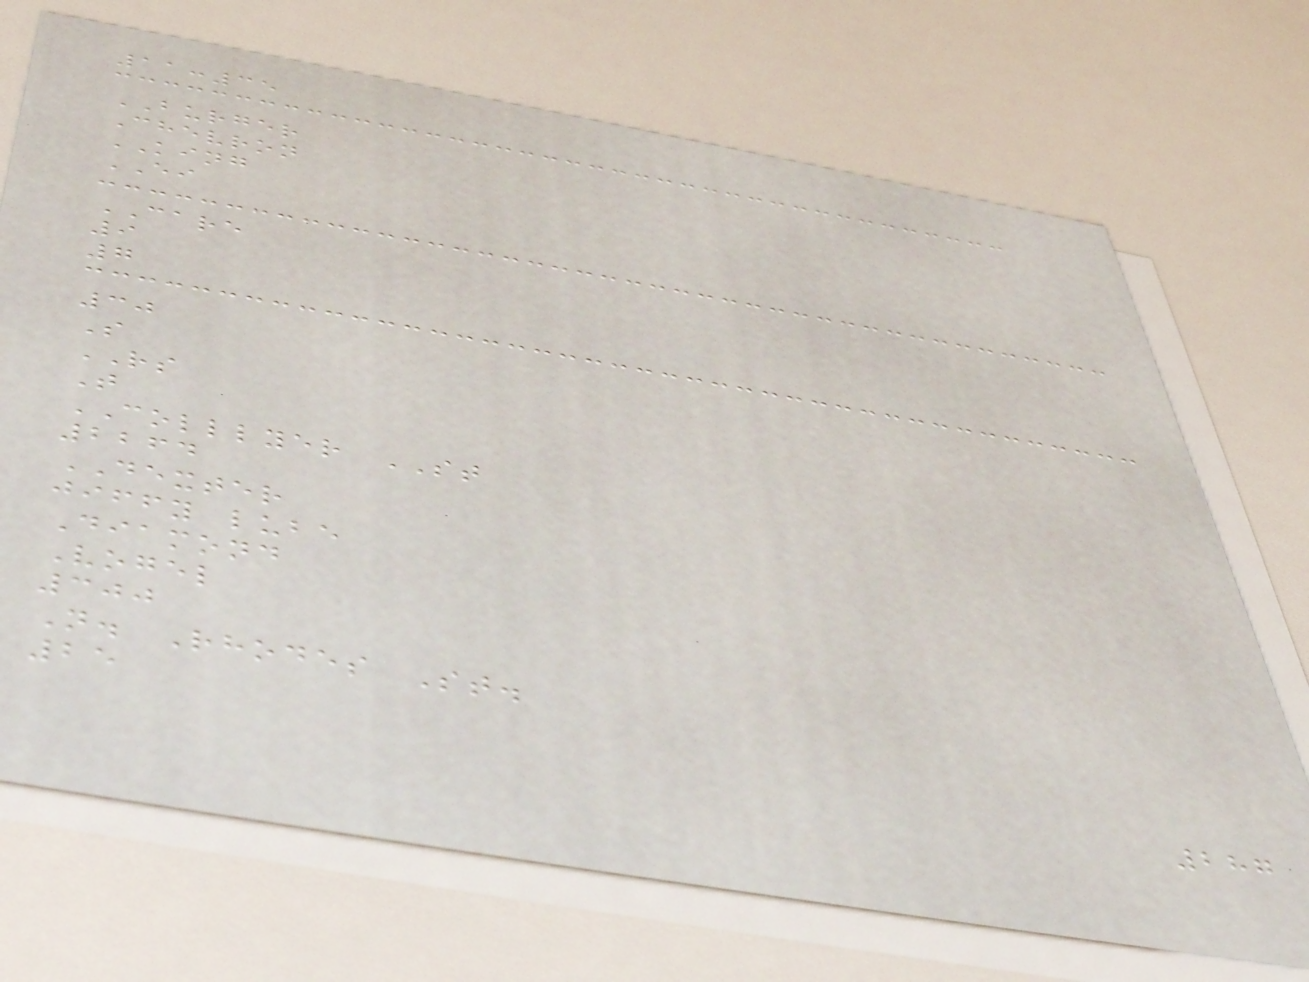11:35
BURGER
Chevron
KING
EI
CARE
9
7
30
S
RS
T
COLLLYER ST
2264
DEXTER
jiffy lube
Diamond
Vogel
300
N. Rhodes St.
25
287
